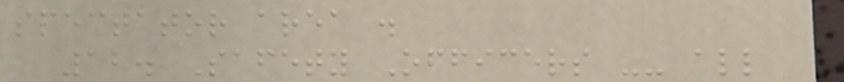spectator area .
12. Safety Officers -- all
